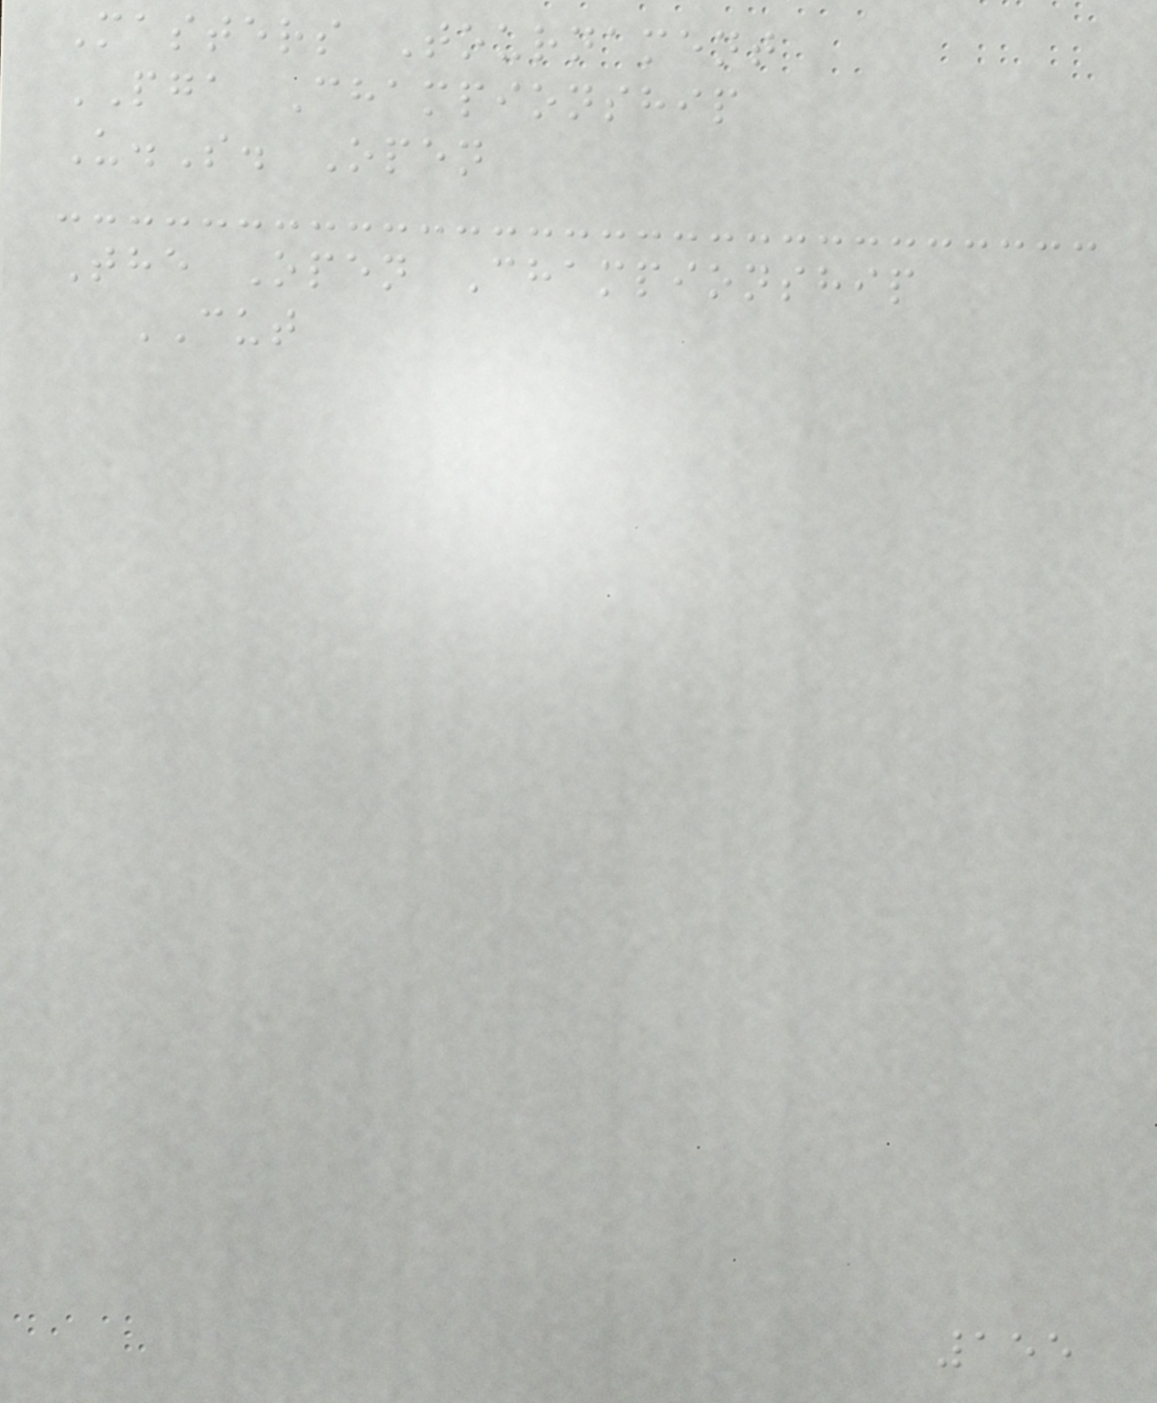Masters Tournament
PGA Championship
U.S. Open
The Open Championship
CUT
155
